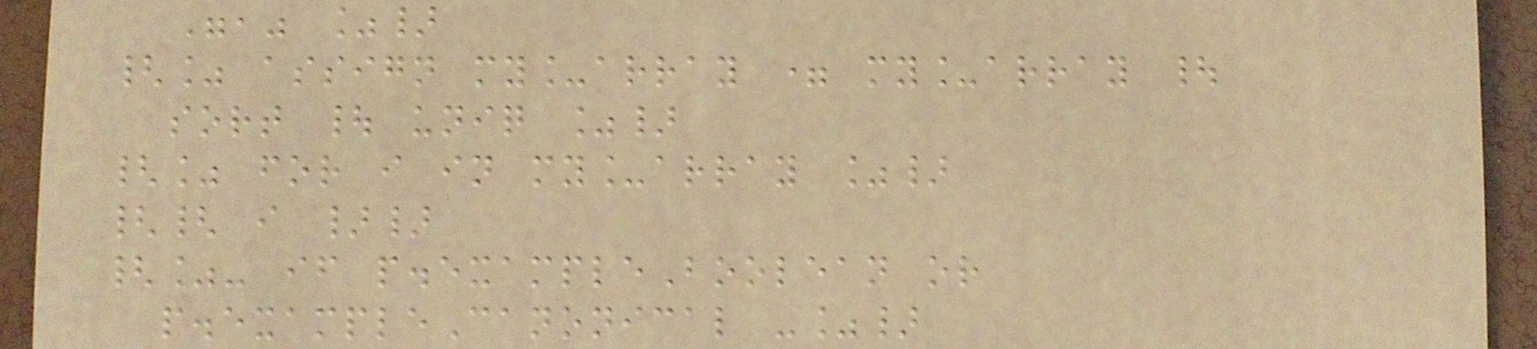"," %}
{% assign my_array = my_array |
sort | uniq %}
{% for i in my_array %}
{{ i }}
{%- if p.exampleBoolean or
p.exampleCanonical -%}
